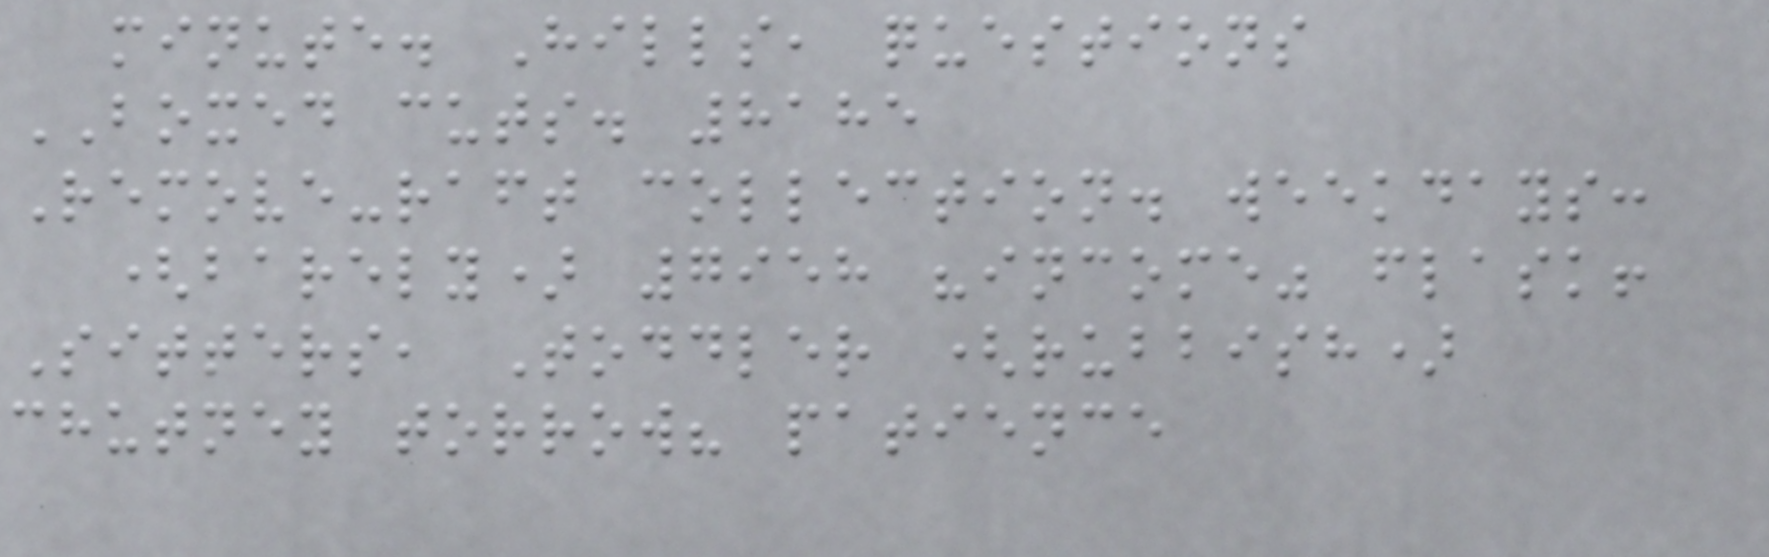minute. Hills, questions
BOXED cuts. 8185
Remove-raft collection. weekdays:
(barely) 7958 "income" flask!
Sitters, Toddler (rubbish)
chutney torrow? patience
